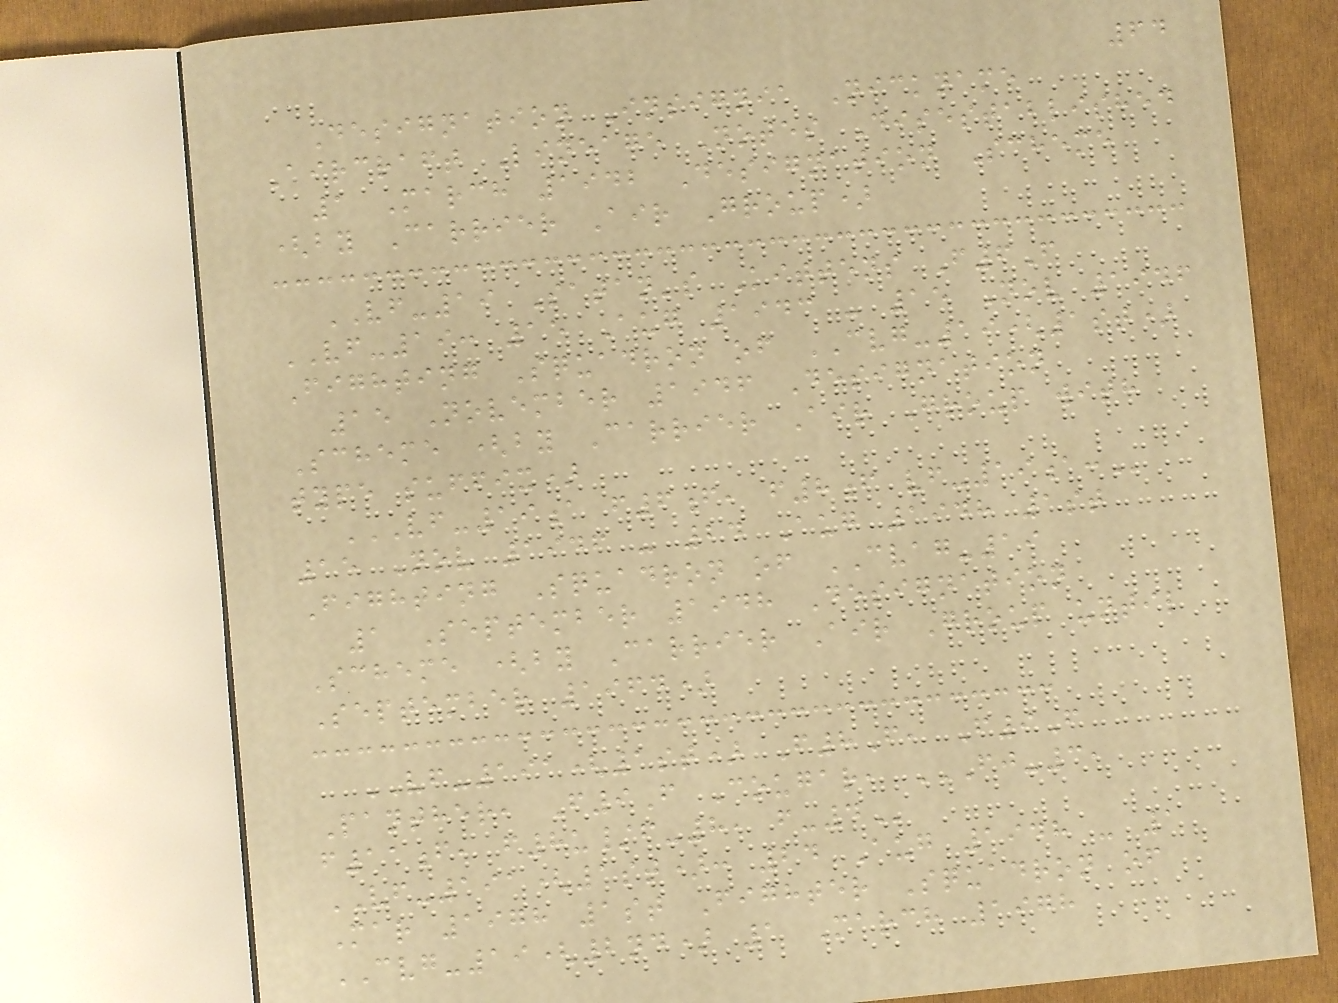64
Designation Insignia Nickname
Aircraft Lineage Notes Disestablished
1 March 1942 Designation Scheme
(by Carrier Air Group)
VF-19 Satan's Kittens F6F
VF-19: 15 Aug 1943 - 15 Nov 1946
Fighting Squadron of CVG-19(1st)
15 November 1946 Designation
Scheme (by Carrier Air Group with
type suffix)
VF-19A F6F, F8F VF-19A:
15 Nov 1946 - 24 Aug 1948 1st
Fighting Squadron of CVAG-19
1 September 1948 Designation
Scheme (by Carrier Air Group until
September 1964)
VF-191(1st) F8F, F9F
Panther, F9F Cougar, FJ-3,
F11F, F8U/F-8, F-4
VF-191(1st): 24 Aug 1948 - 1
Mar 1978 1st Fighter Squadron of
CVG-19(2nd) 1 March 1978
